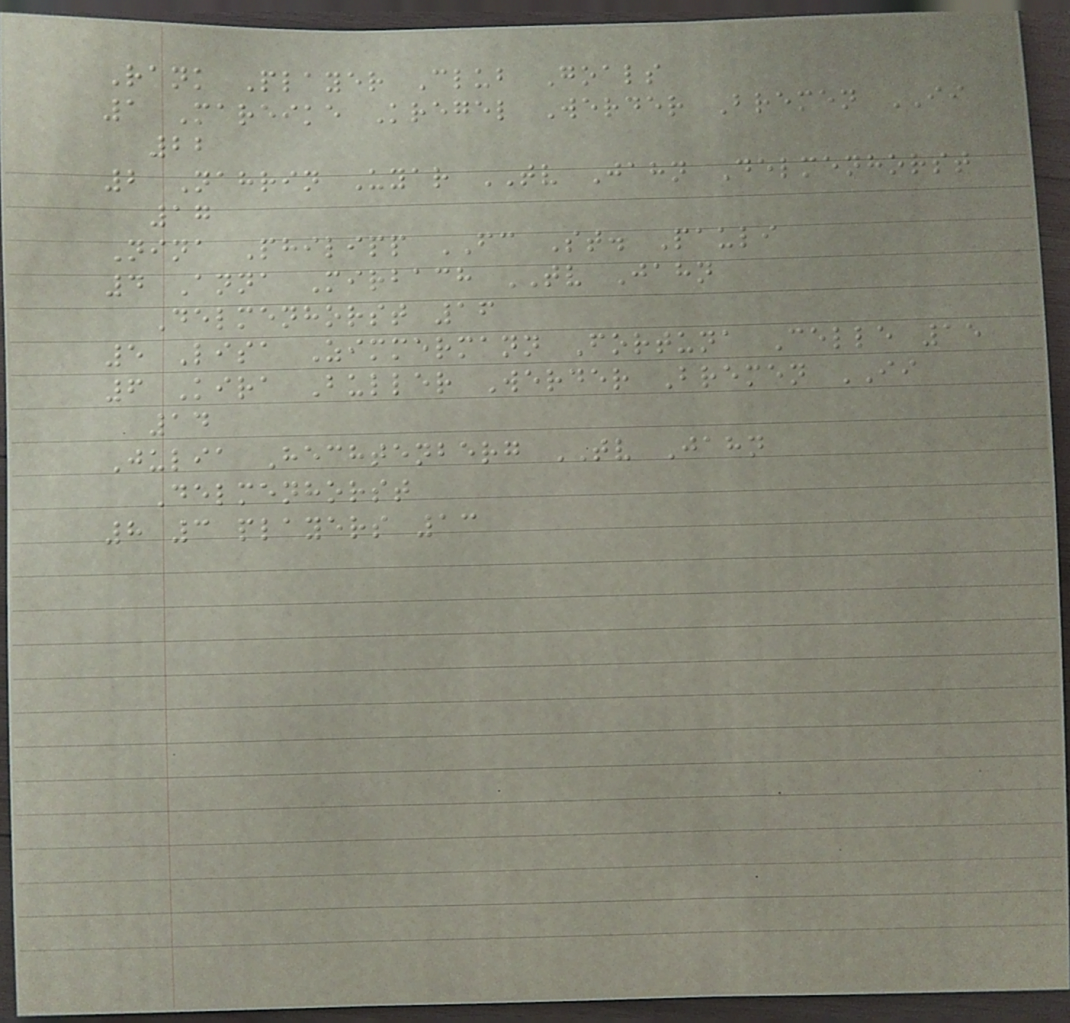Rank Player Club Goals
1 Mareike Kregel Werder Bremen II
22
2 Nahrin Uyar TV Jahn Delmenhorst
17
Nina Philipp FC St. Pauli
4 Anna Mirbach TV Jahn
Delmenhorst 16
5 Lisa Zimmermann Fortuna Celle 15
6 Kira Buller Werder Bremen II
14
Julia Hechtenberg TV Jahn
Delmenhorst
8 3 players 13
